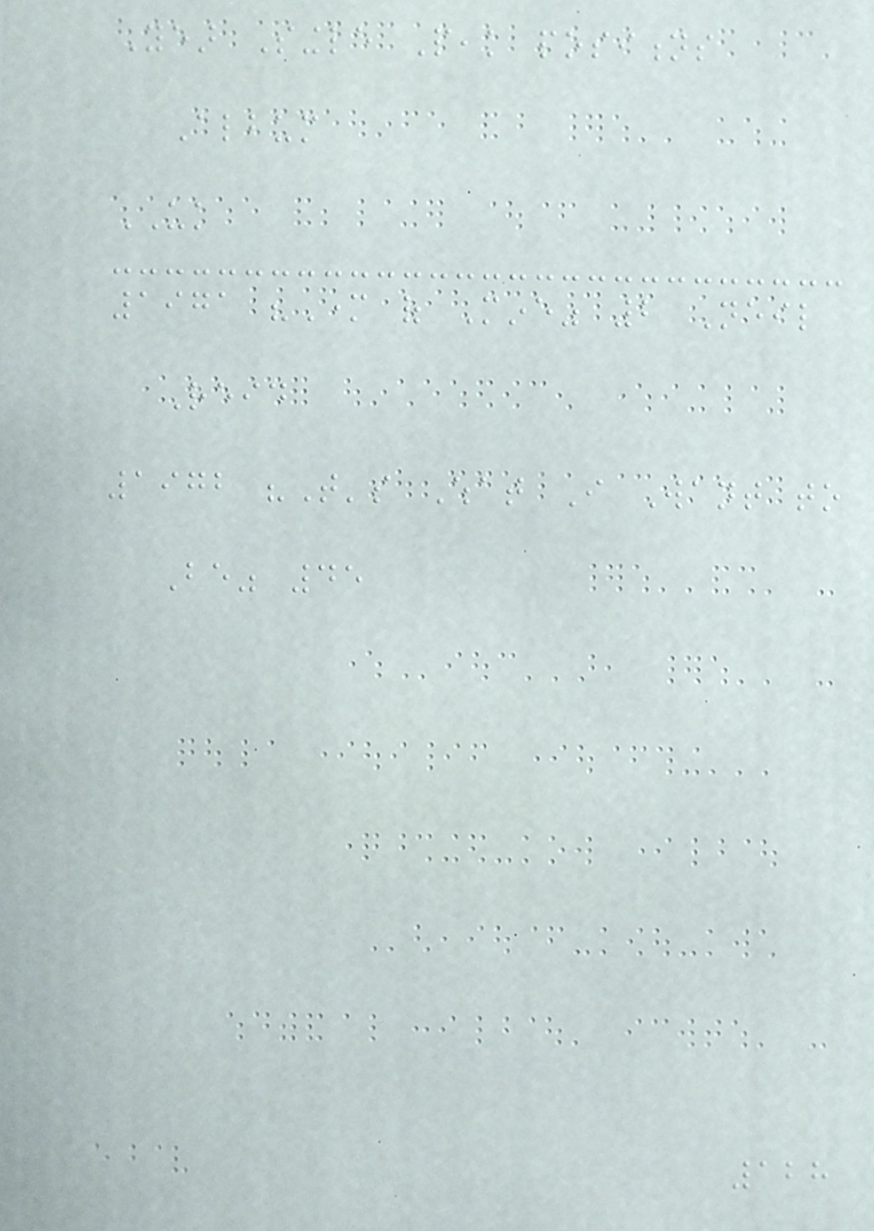Year Single Peak positions
Album
UK
1971 "Mother of Mine" 2 Neil
Reid
1972 "That's What I Want to
Be" 45
128
